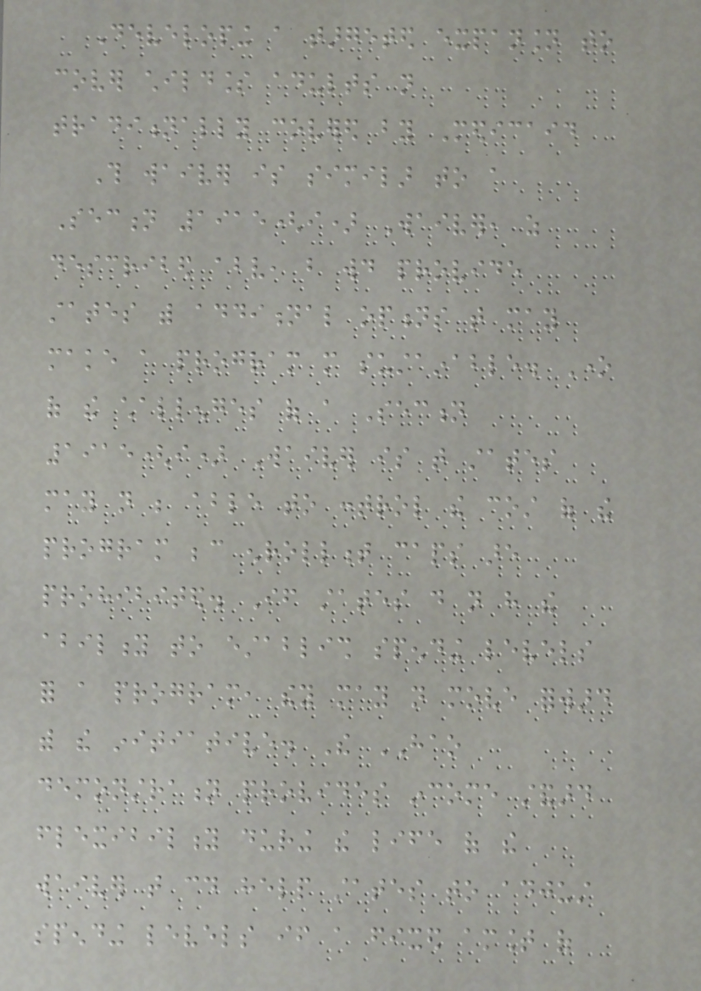Developing a targeted expansion to
cover childless adults not
traditionally covered by Medicaid
This waiver is similar to a
Section 1915(i) Waiver, as
described above, but would provide
states with additional options that may
make a program more sustainable. One
of the challenges of a Section
1915(i) Waiver is that states
may not be able to control the cost of the
program because enrollment caps are
prohibited. If states do not have the
ability to establish spending levels
for a program, they may not move forward
with the initiative. The HAO
demonstration provides income standard
flexibility during the life of the
waiver that could help states to adjust
spending levels if a fixed amount of
